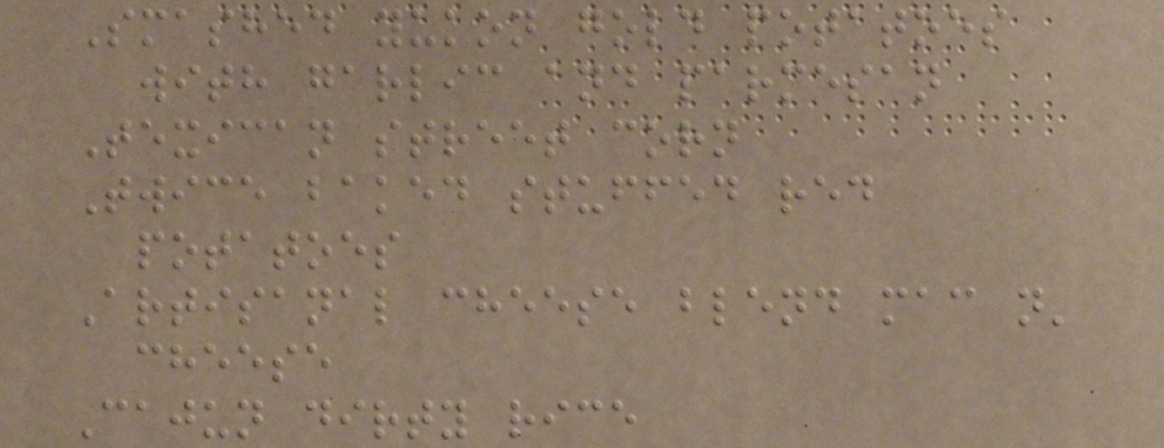Smashed yukon gold potatoes
with garlic and parmesan
Texican street corn
Twice baked stuffed red
potatoes
Artisanal cheese blend mac n'
cheese
Cajun dirty rice
